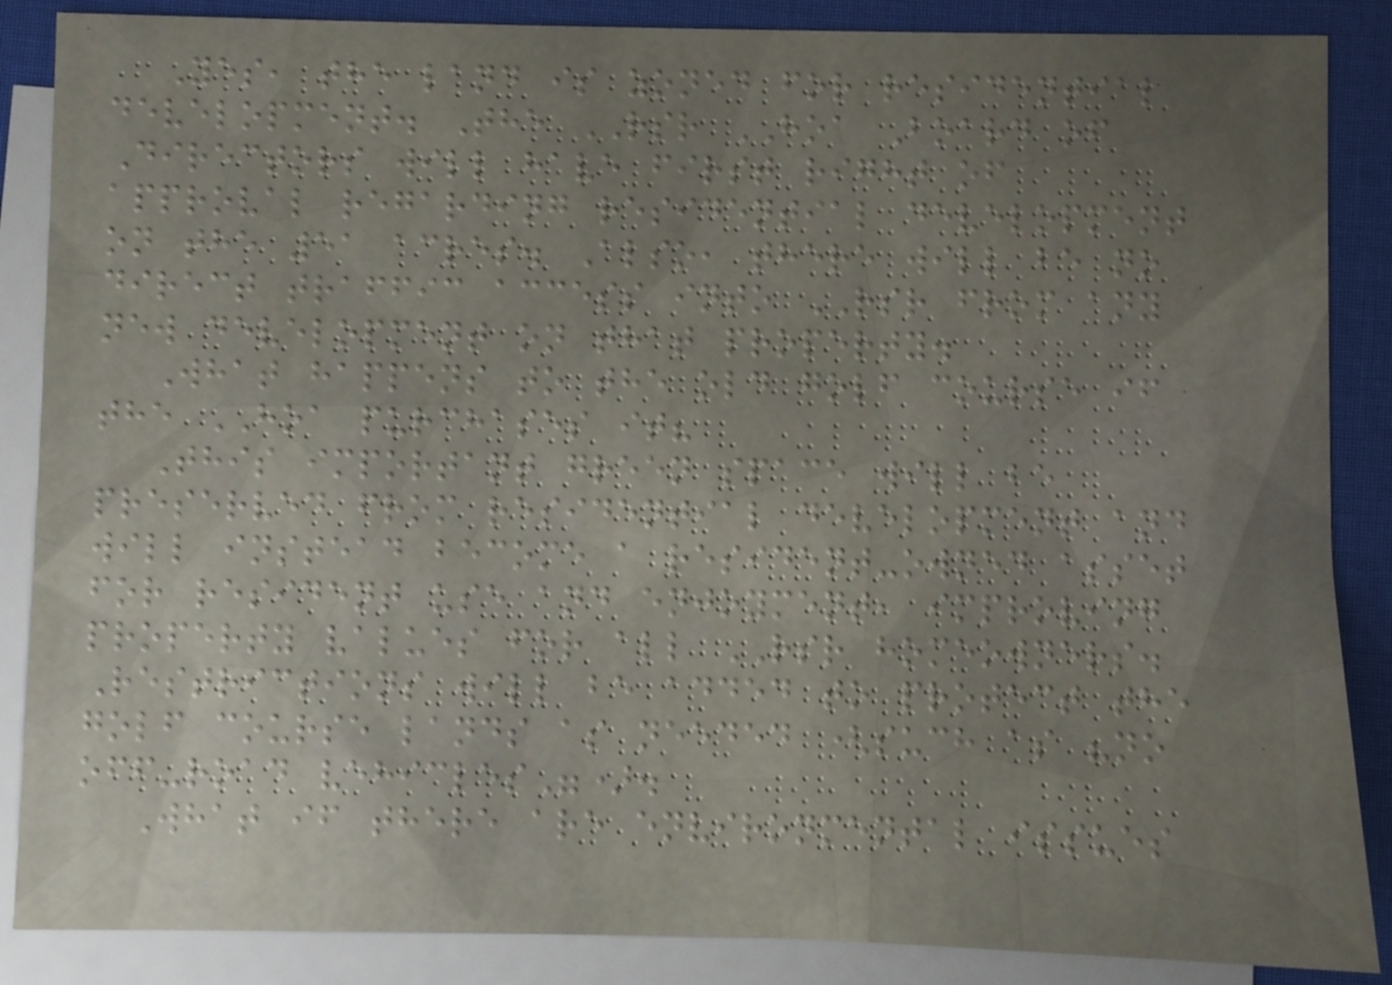Yes, the land is zoned for residential
development. The RSR HOA Board of
Directors will have first right of
approval regarding residential development
on the 51 acres. Also, there will be no
direct traffic access into RSR from any
new development on that property.
What happens to the old golf course if
the HOA purchases it?
This important green space will be
preserved from residential development and
will instead become a resident-owned asset
for resident use and enjoyment, improving
property values for all RSR homeowners.
Restrictions will be added to protect the
golf course lands as needed (such as "no
off-road vehicles").
What if there are environmental issues
